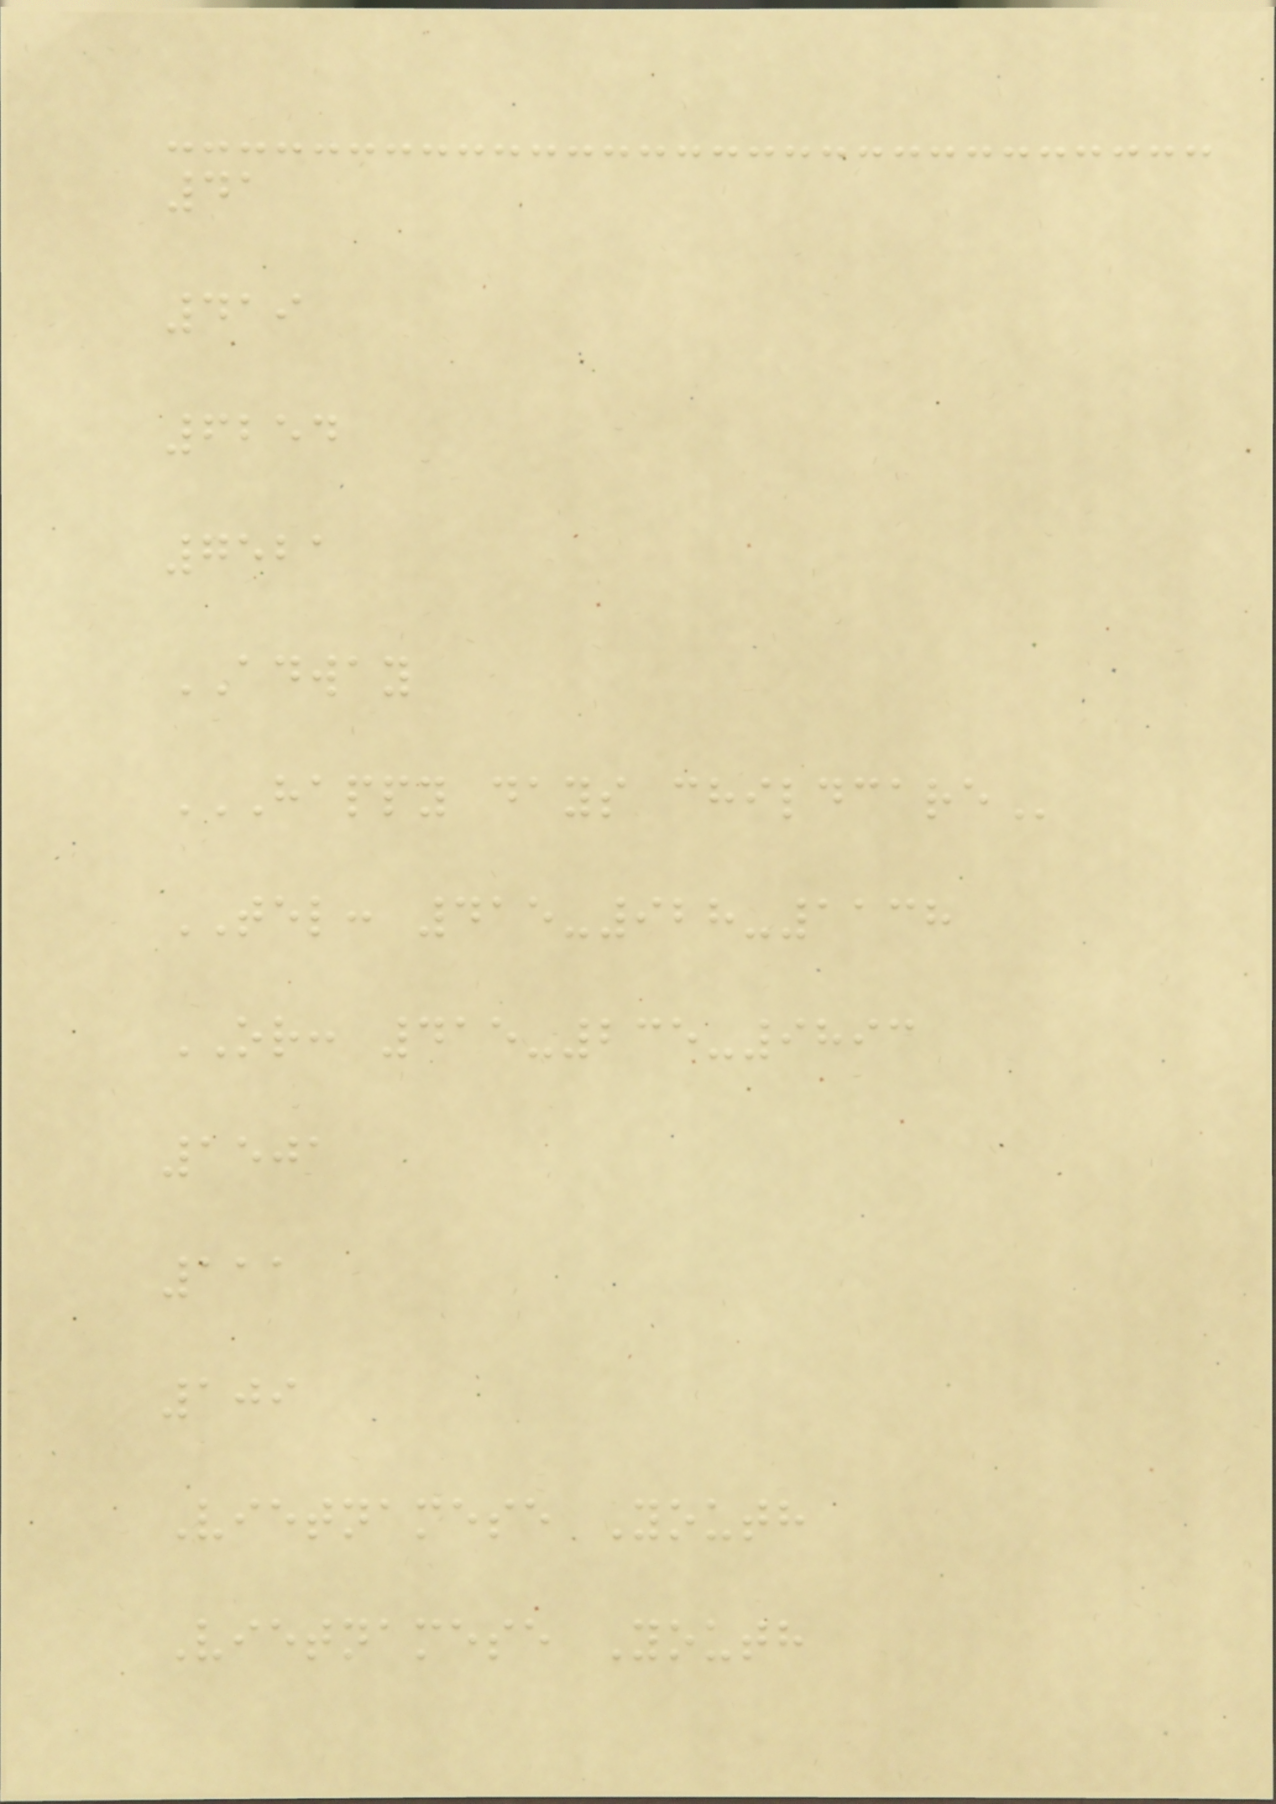41
419
6254
7521
ADWAY
HAPPY DAYS CHILDCARE
TEL: 415-928-1138
OR: 415-235-9893
1501
111
109
Vietnamese Youth
Vietnamese Youth
